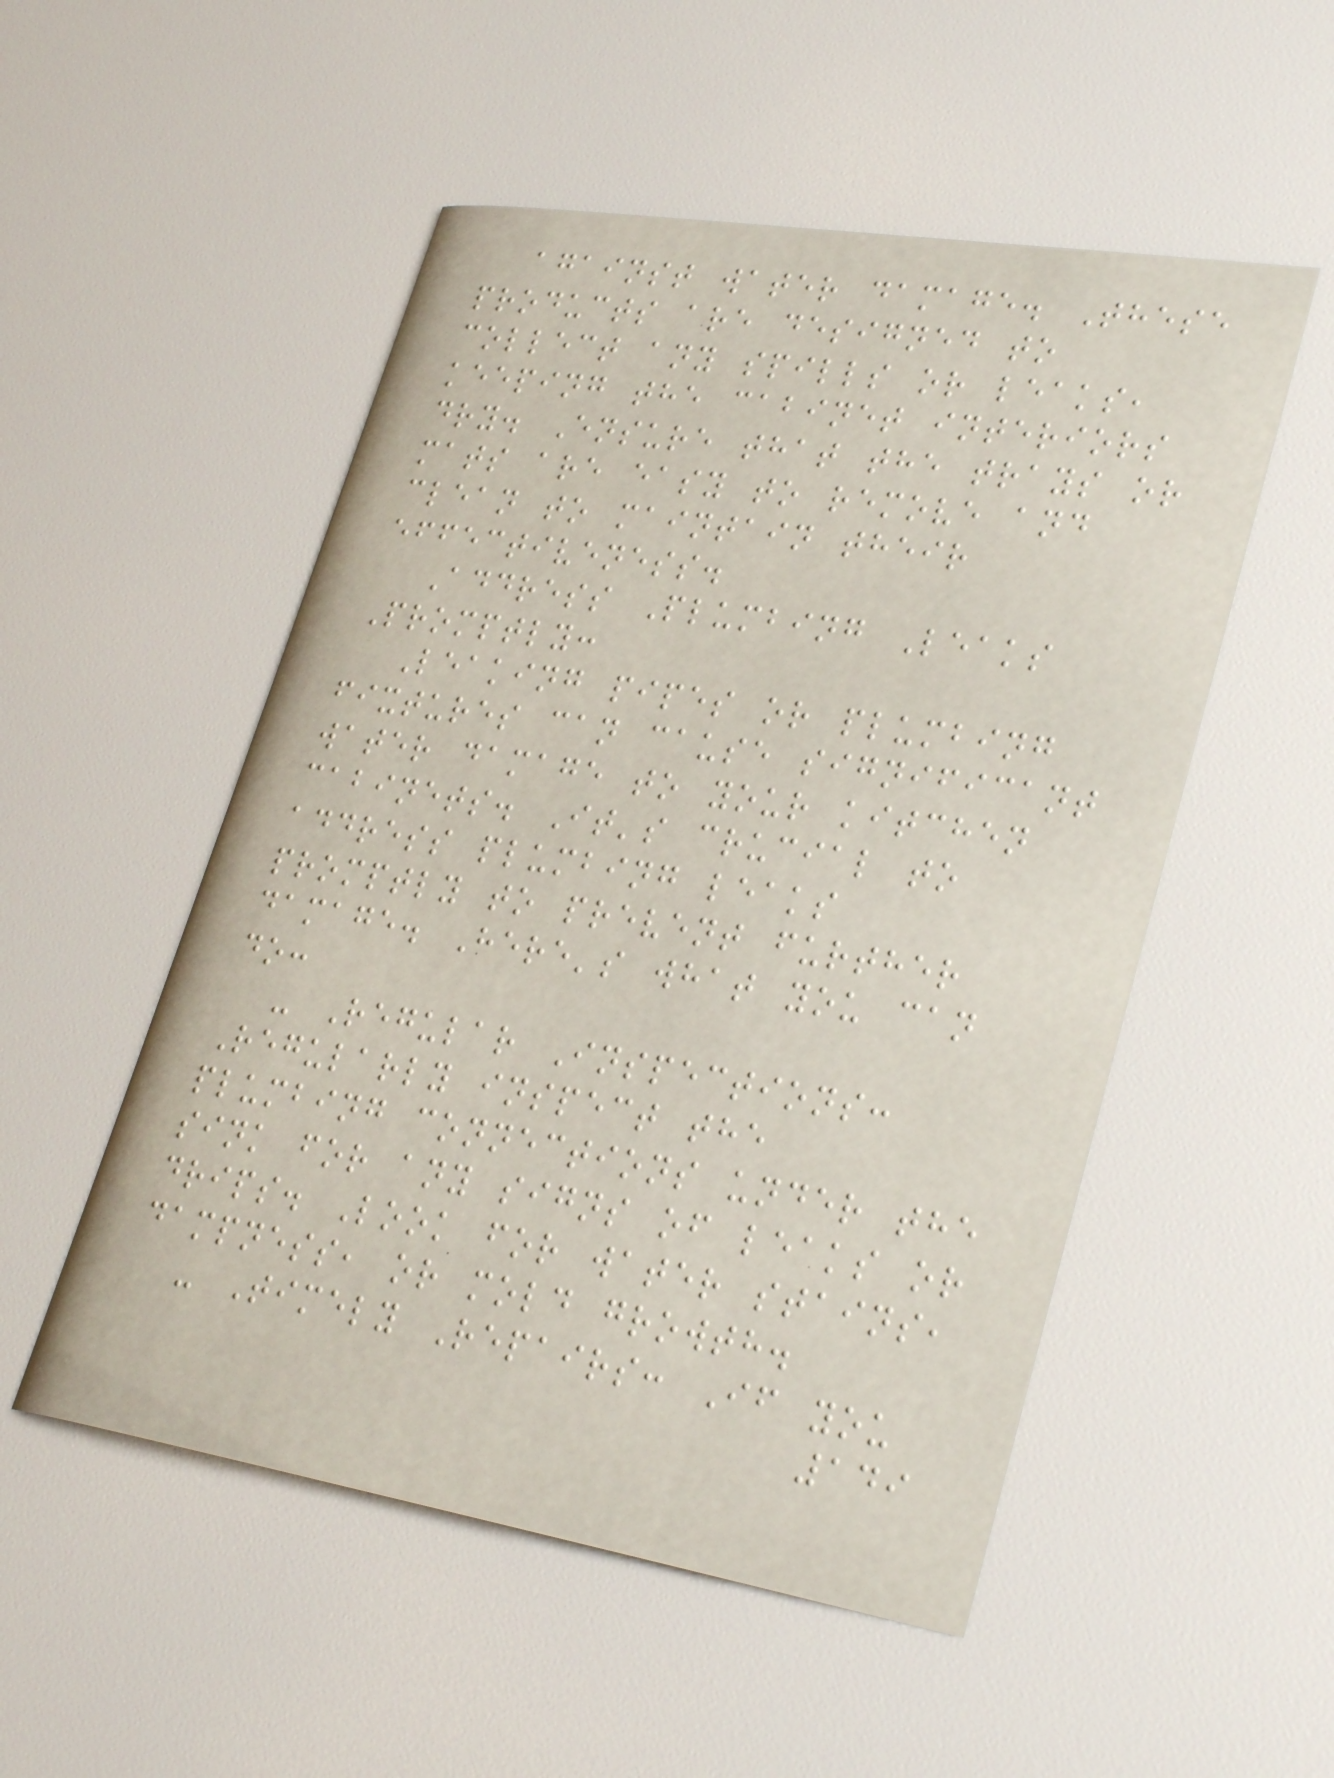against water damage. These
products are designed to
collect any spills or leaks,
keeping the cabinet interiors
dry. Ensure that the trays or
mats are easy to remove and
clean to maintain their
effectiveness.
Address Plumbing Leaks
Promptly:
Leaking pipes or plumbing
fixtures can cause significant
water damage to your kitchen
cabinets. It's crucial to
address plumbing leaks
promptly to prevent further
damage. Here's what you can
do:
- Regular Inspections:
Regularly inspect the
plumbing connections under the
sink for any signs of leaks or
drips. Look for water stains,
dampness, or mold growth.
- Timely Repairs: If you
149
